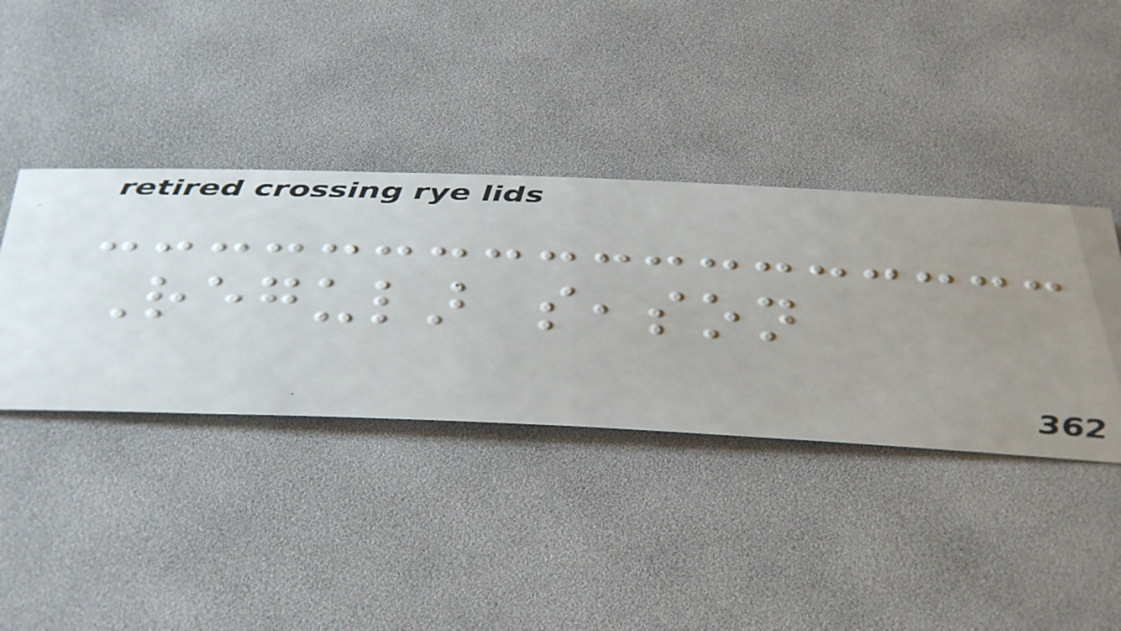Regular season
